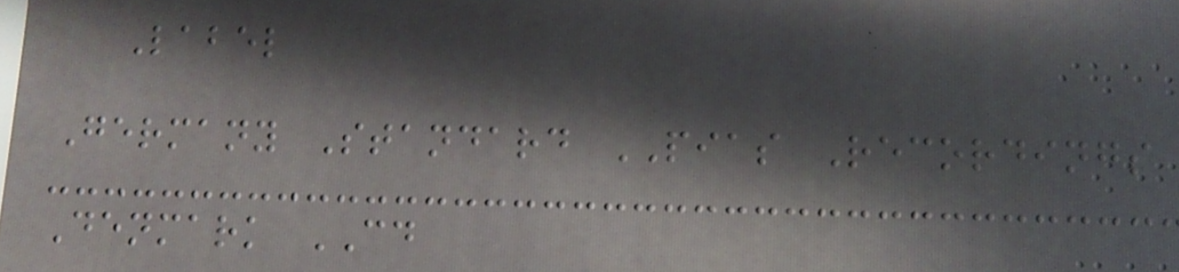Label
Germany Standard PIAS Recordings
Denmark CD
